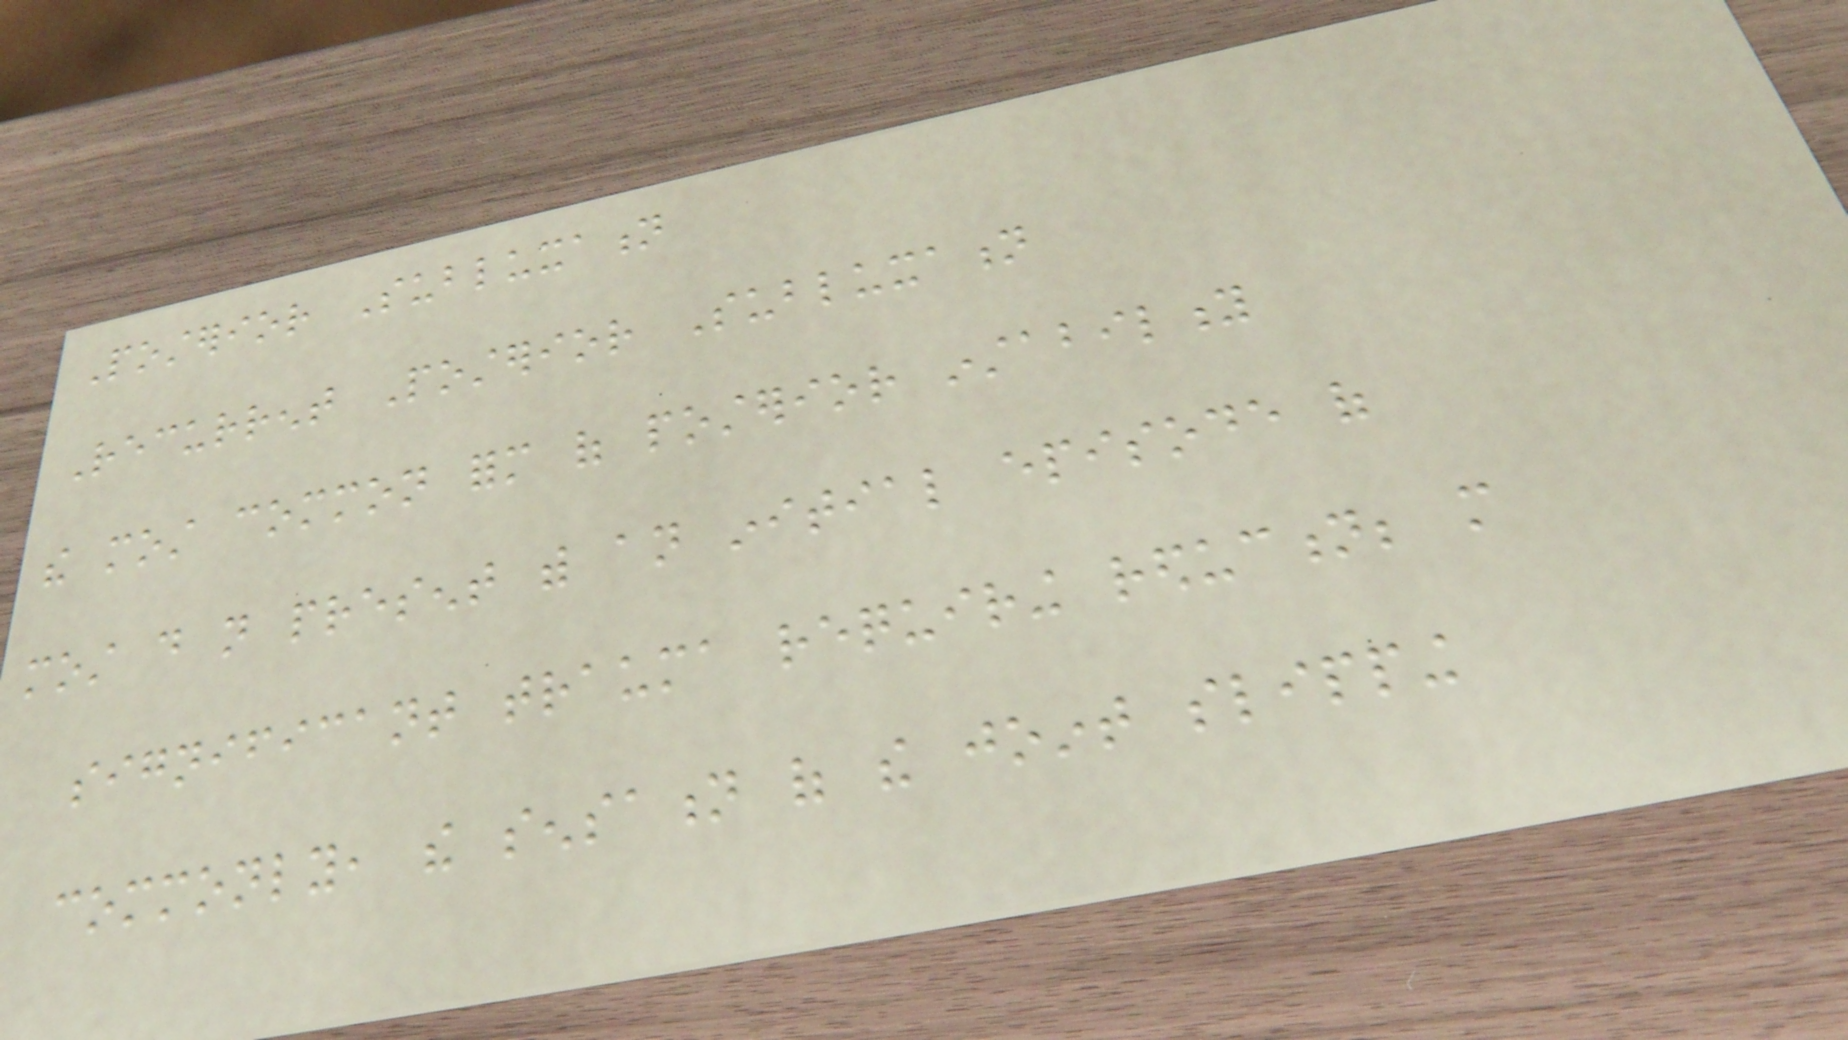Posterior Subluxation
Recurrent Posterior Subluxation
the most common form of posterior instability
most do not present with an initial episode of
significant trauma requiring reduction; more
commonly, the sensation of the joint slipping
